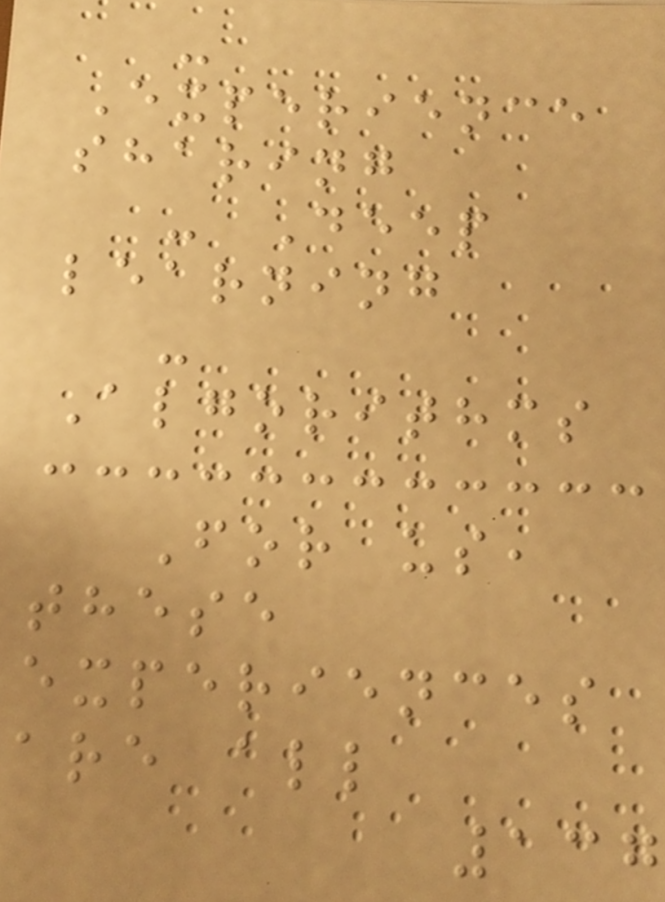-
Experience
sharing
- Deep
learning
-
Algorithms
For us,
these
experiences
are all
137
